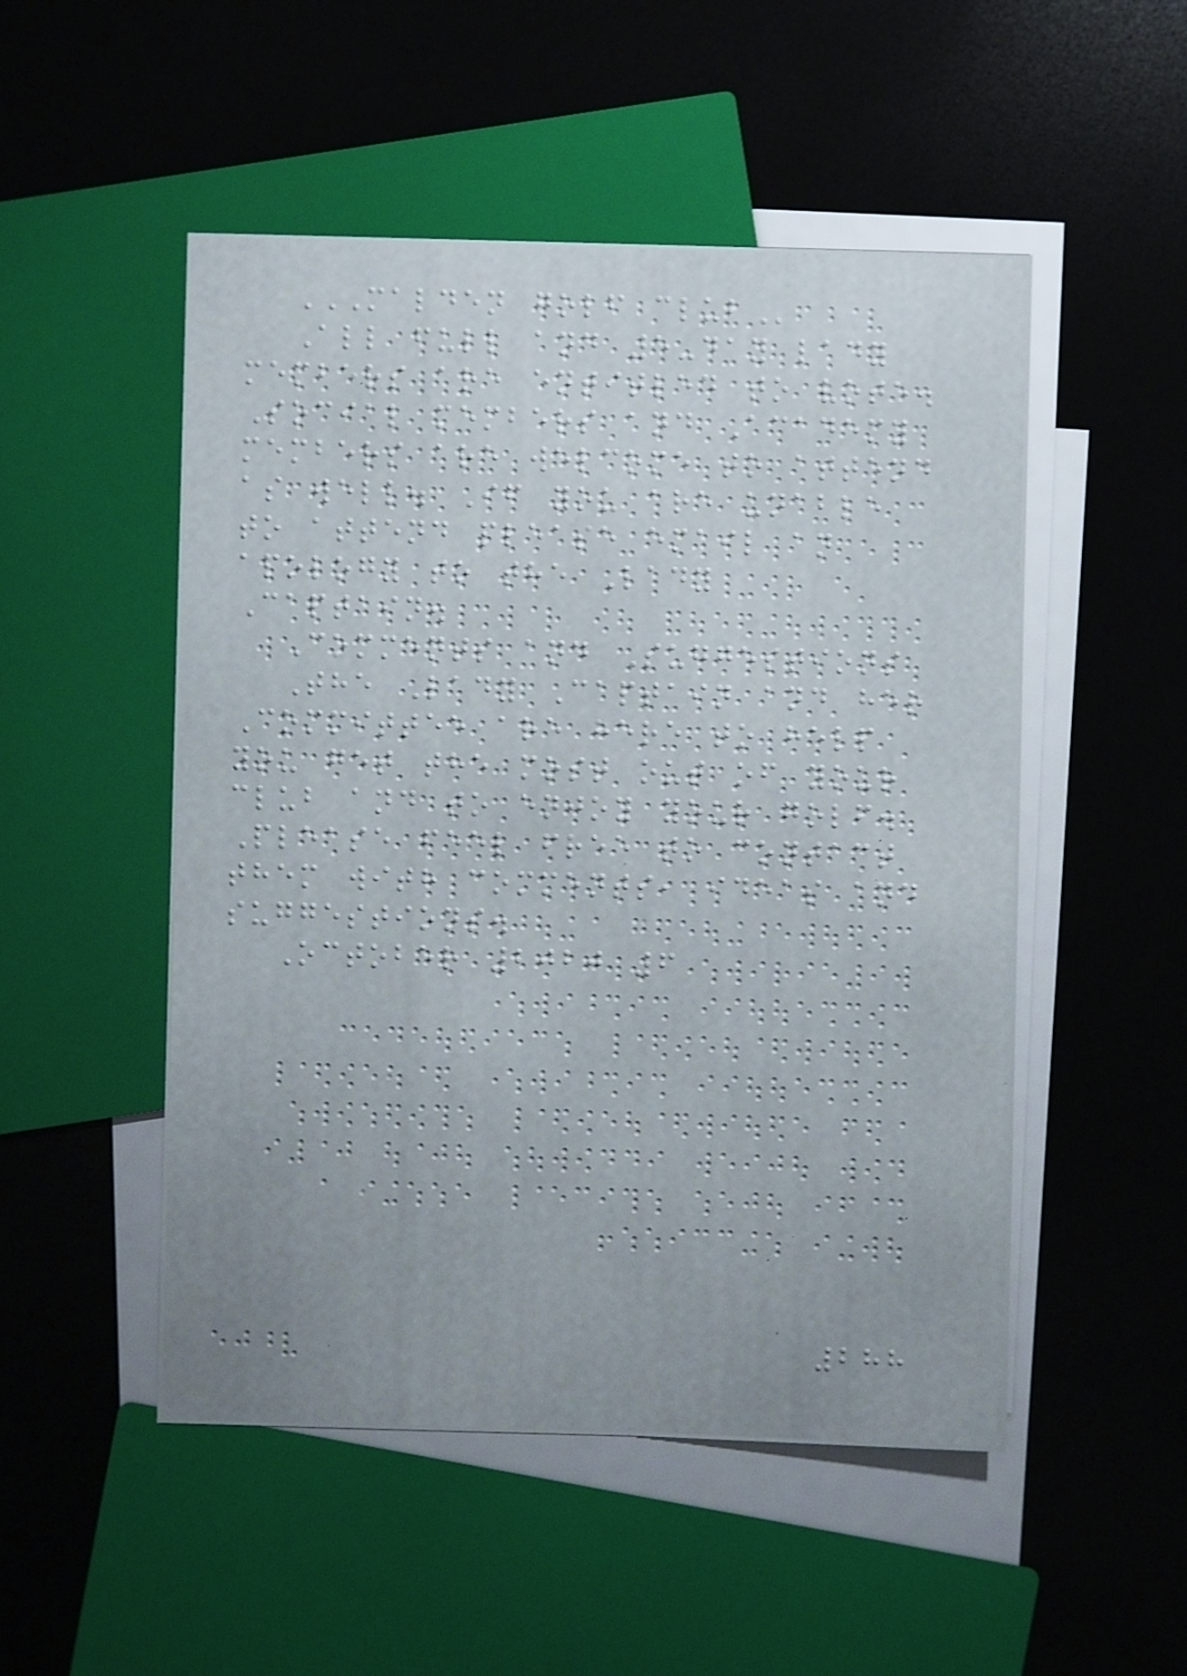MALDEN GOLF CLUB
All full and 5-day lady
members are entitled to vote.
Social members and Academy
members are welcome to attend
as well. If you are unable
to attend please email an
apology to the Lady
Captain.
Comments and Suggestions
The Lady Captain and her
Committee are here to help
you get the most out of your
club and to enjoy your golf.
Please feel free to contact
them with comments, ideas and
suggestions.
October 2020 6
288
